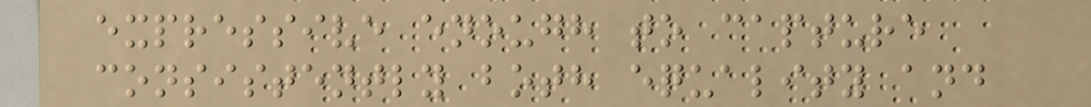expressive enough to capture
consistently both equality and
